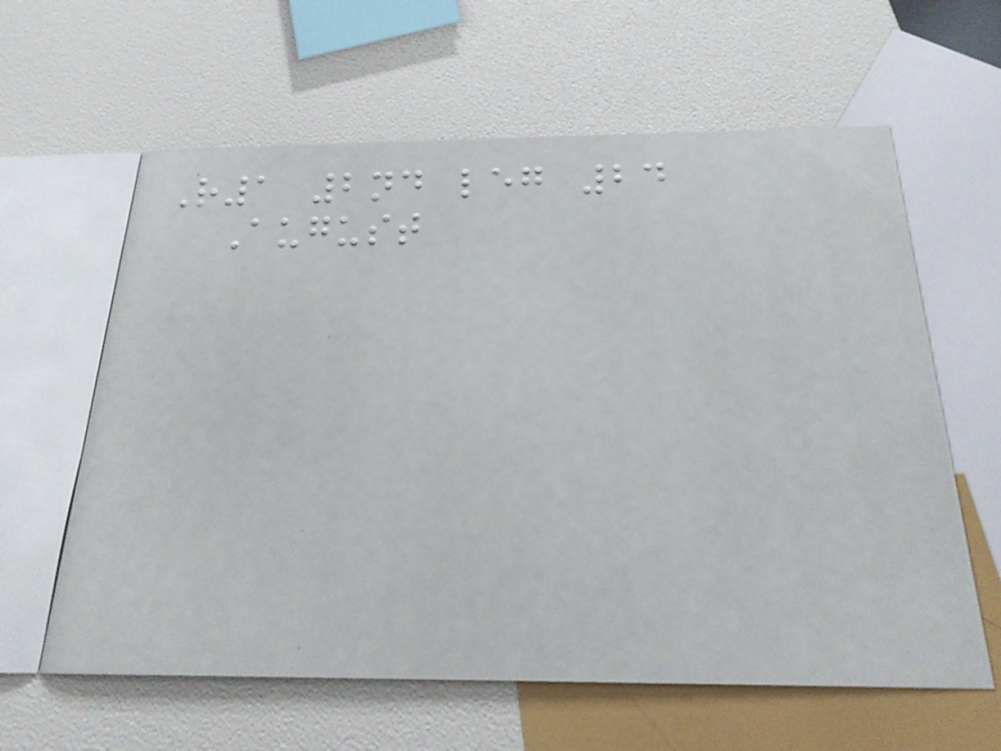R1 2nd leg 24
August
